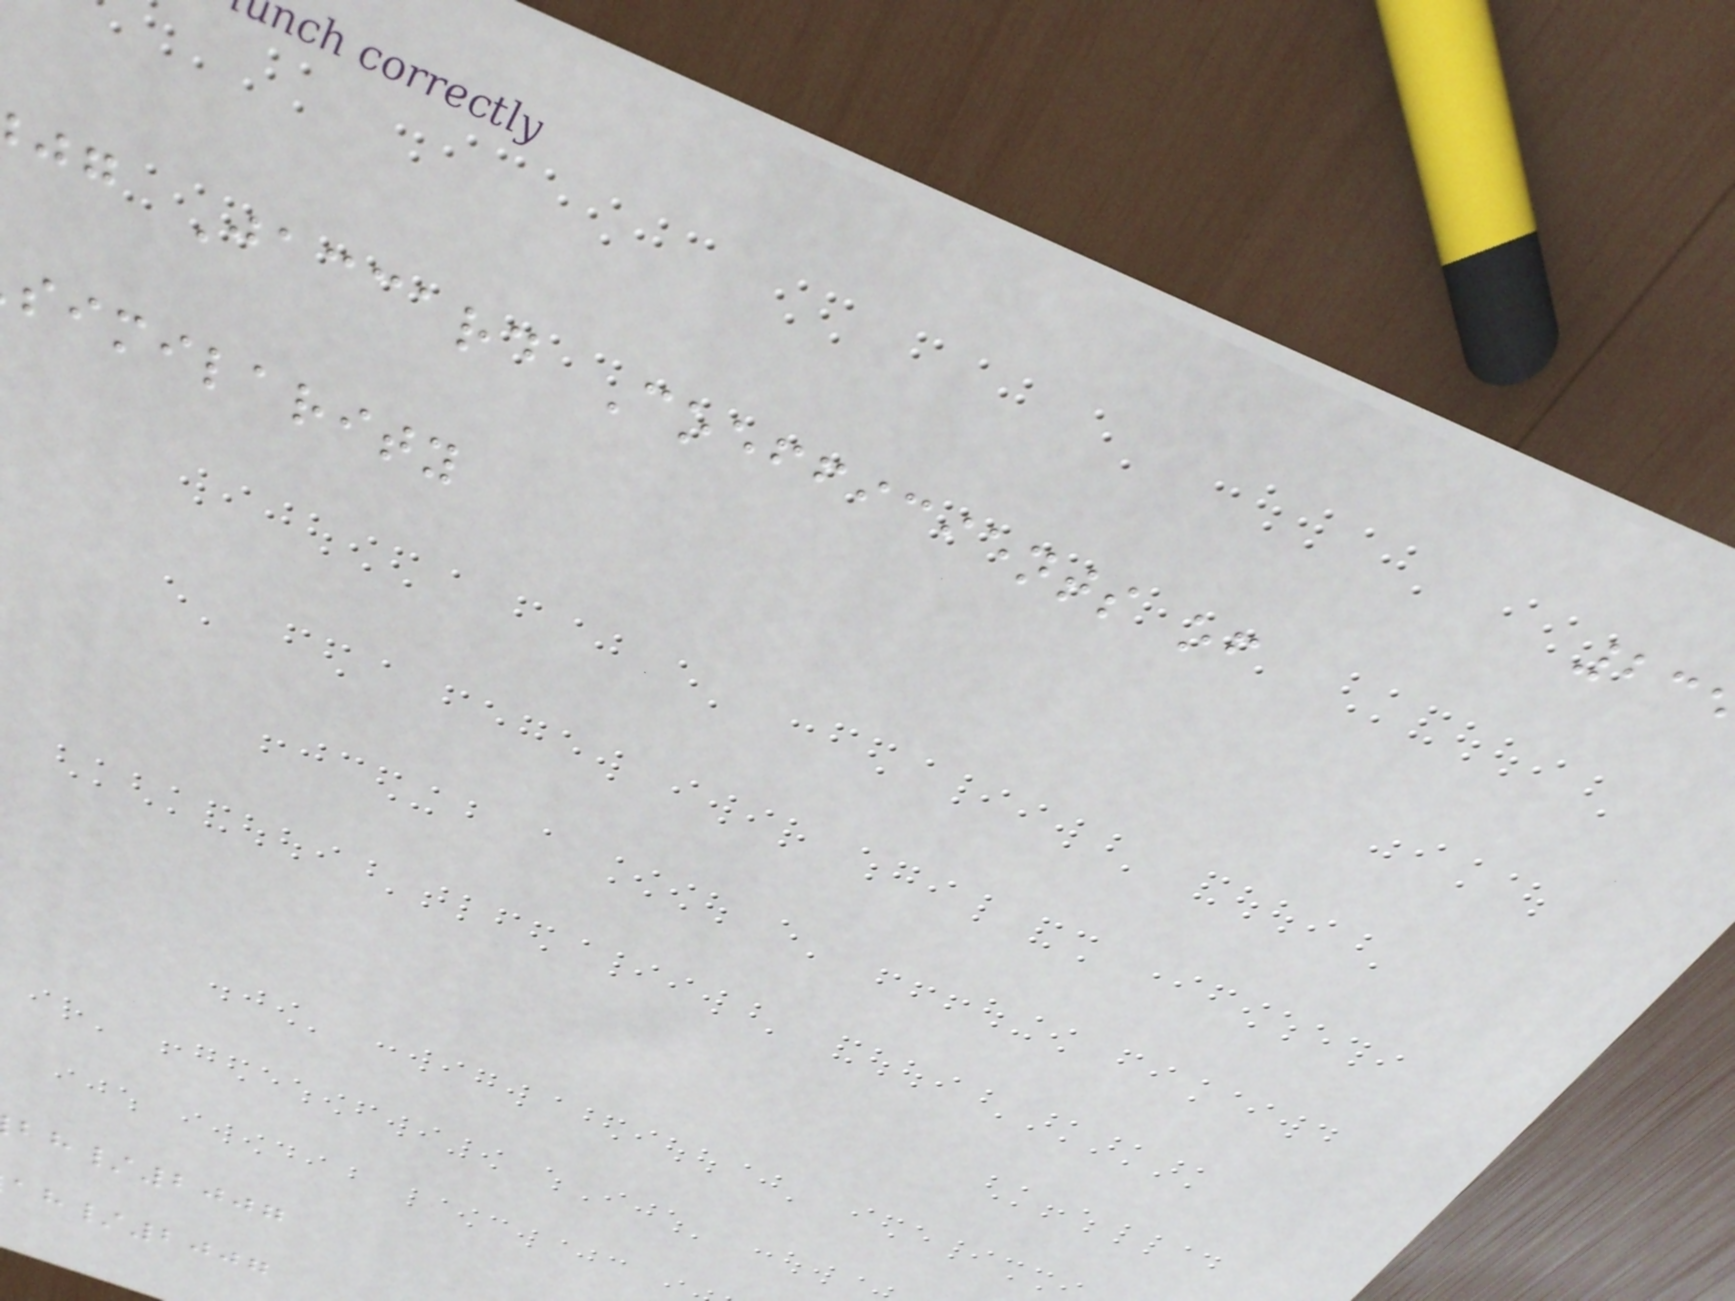jg Jaccard Coefficients of
similarity
/2007
/2007
